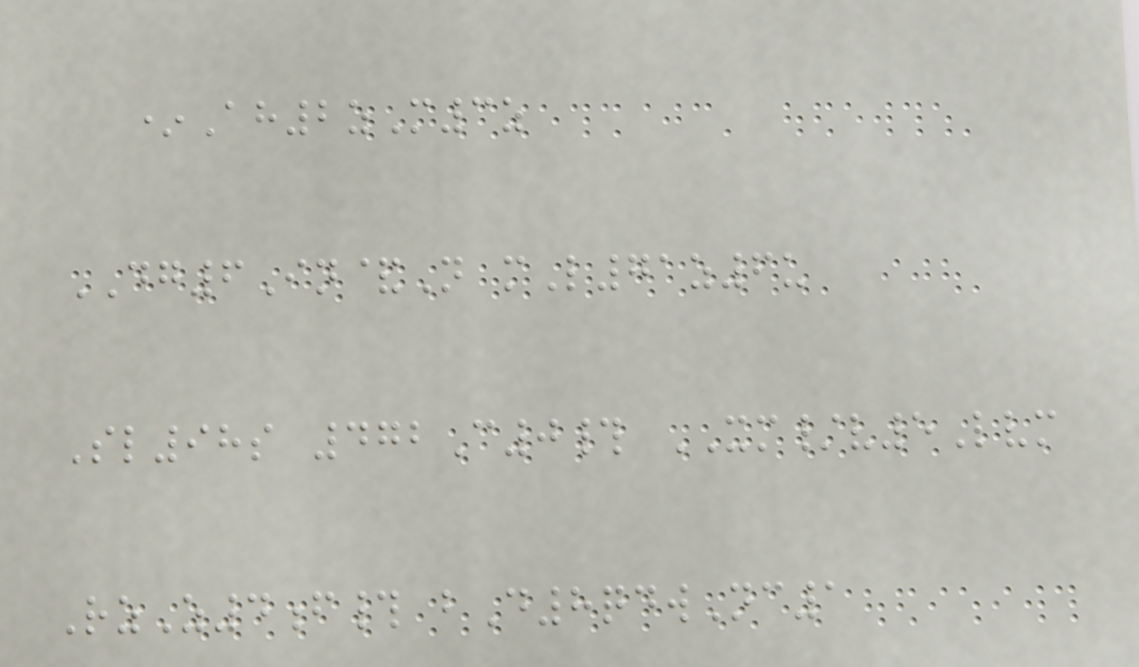*Ah2zM3z
DG6In&N mL71z6u
Sl98s 472C0# XM/v5Lvm
RzZ4f# bD8qdwNc1
